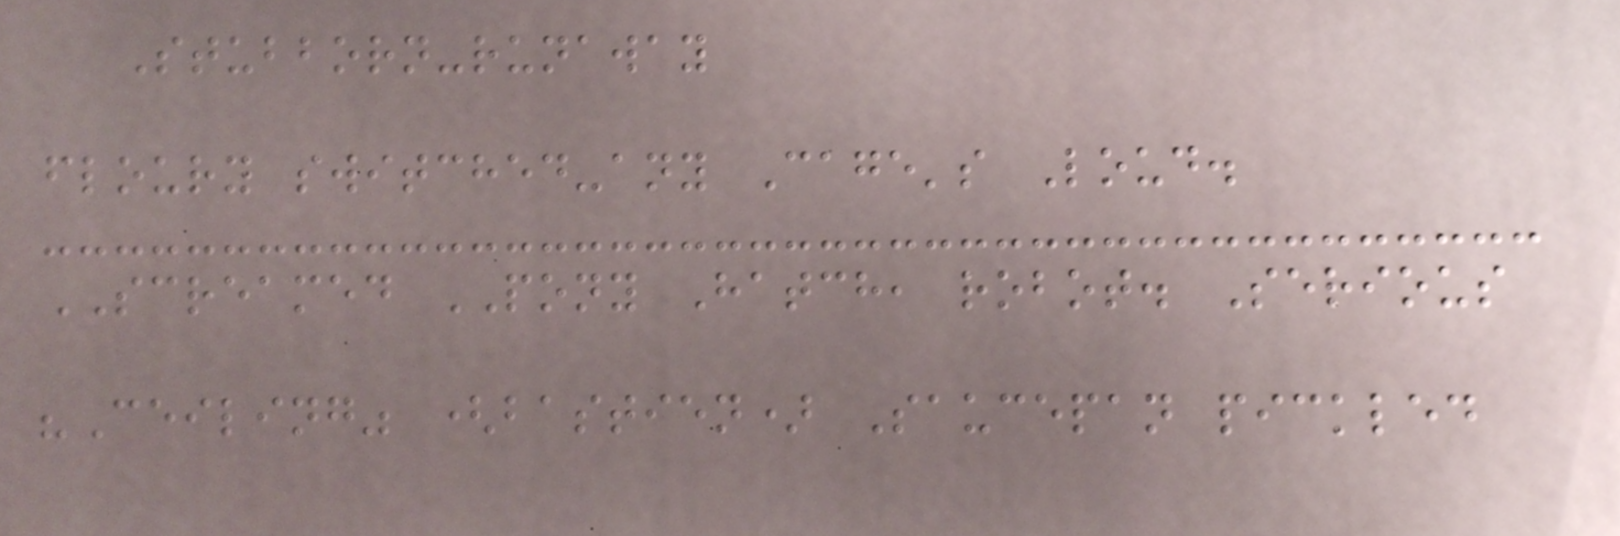Stubborn-runaway
floury switched-any Cage's Loud.
SCREAMED PONY Hatch, robot. Serious
"Ceiling" (bastien) Saucepan pickled
